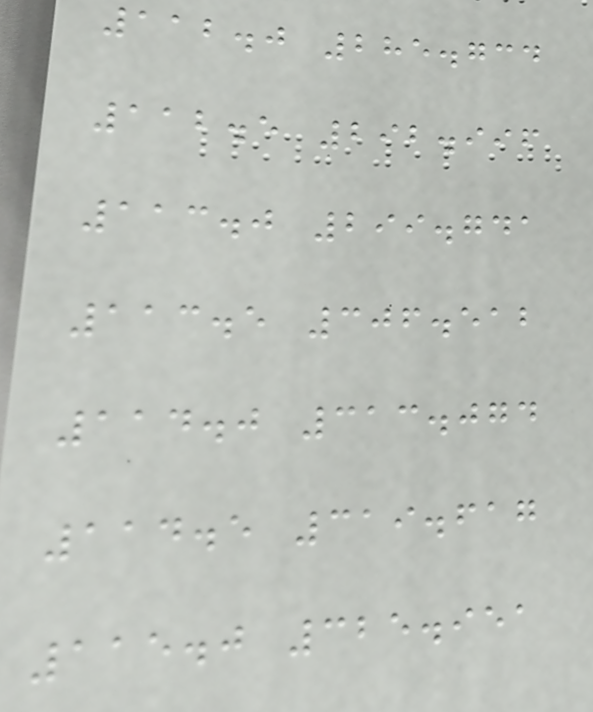112.0 285.734
112.5 292.996
113.0 299.741
113.5 306.512
114.0 313.074
114.5 319.617
115.0 325.951
